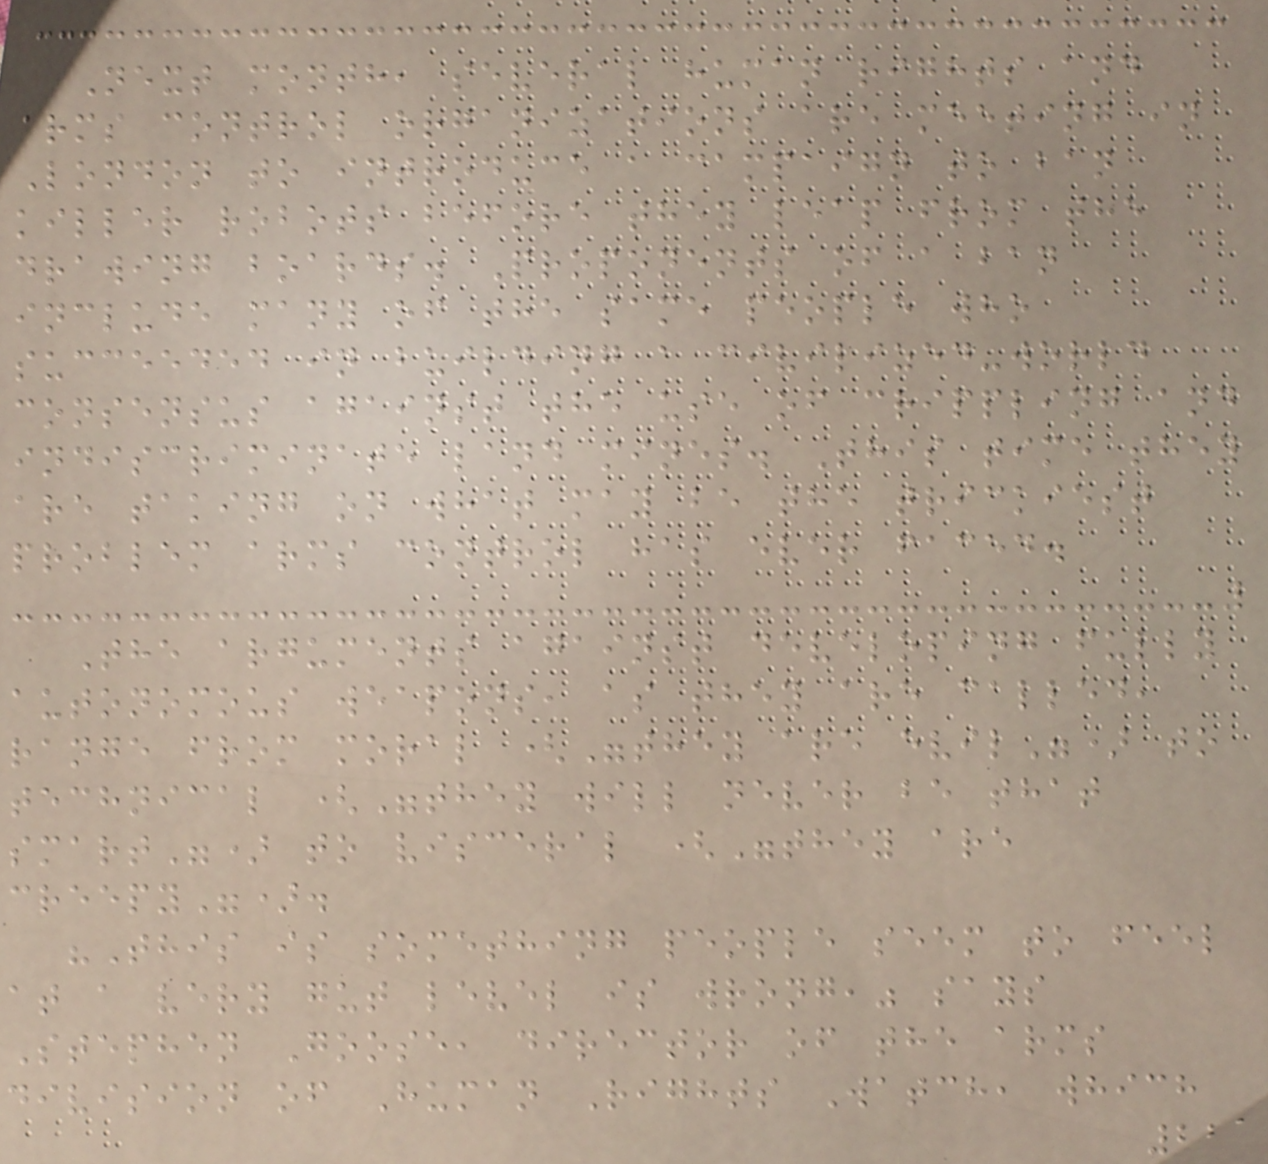Next month, several human rights and
arms control organizations are meeting in
London to introduce a campaign to ban
killer robots before they leap from the
drawing boards. Proponents of a ban
include many of the same people who
succeeded in building a civilized-world
consensus against the use of crippling and
indiscriminate land mines. This time they
are taking on what may be the trickiest
problem arms control has ever faced.
The arguments against developing fully
autonomous weapons, as they are called,
range from moral ("they are evil") to
technical ("they will never be that
smart") to visceral ("they are
creepy").
"This is something people seem to feel
at a very gut level is wrong," says
Stephen Goose, director of the arms
division of Human Rights Watch, which
221
